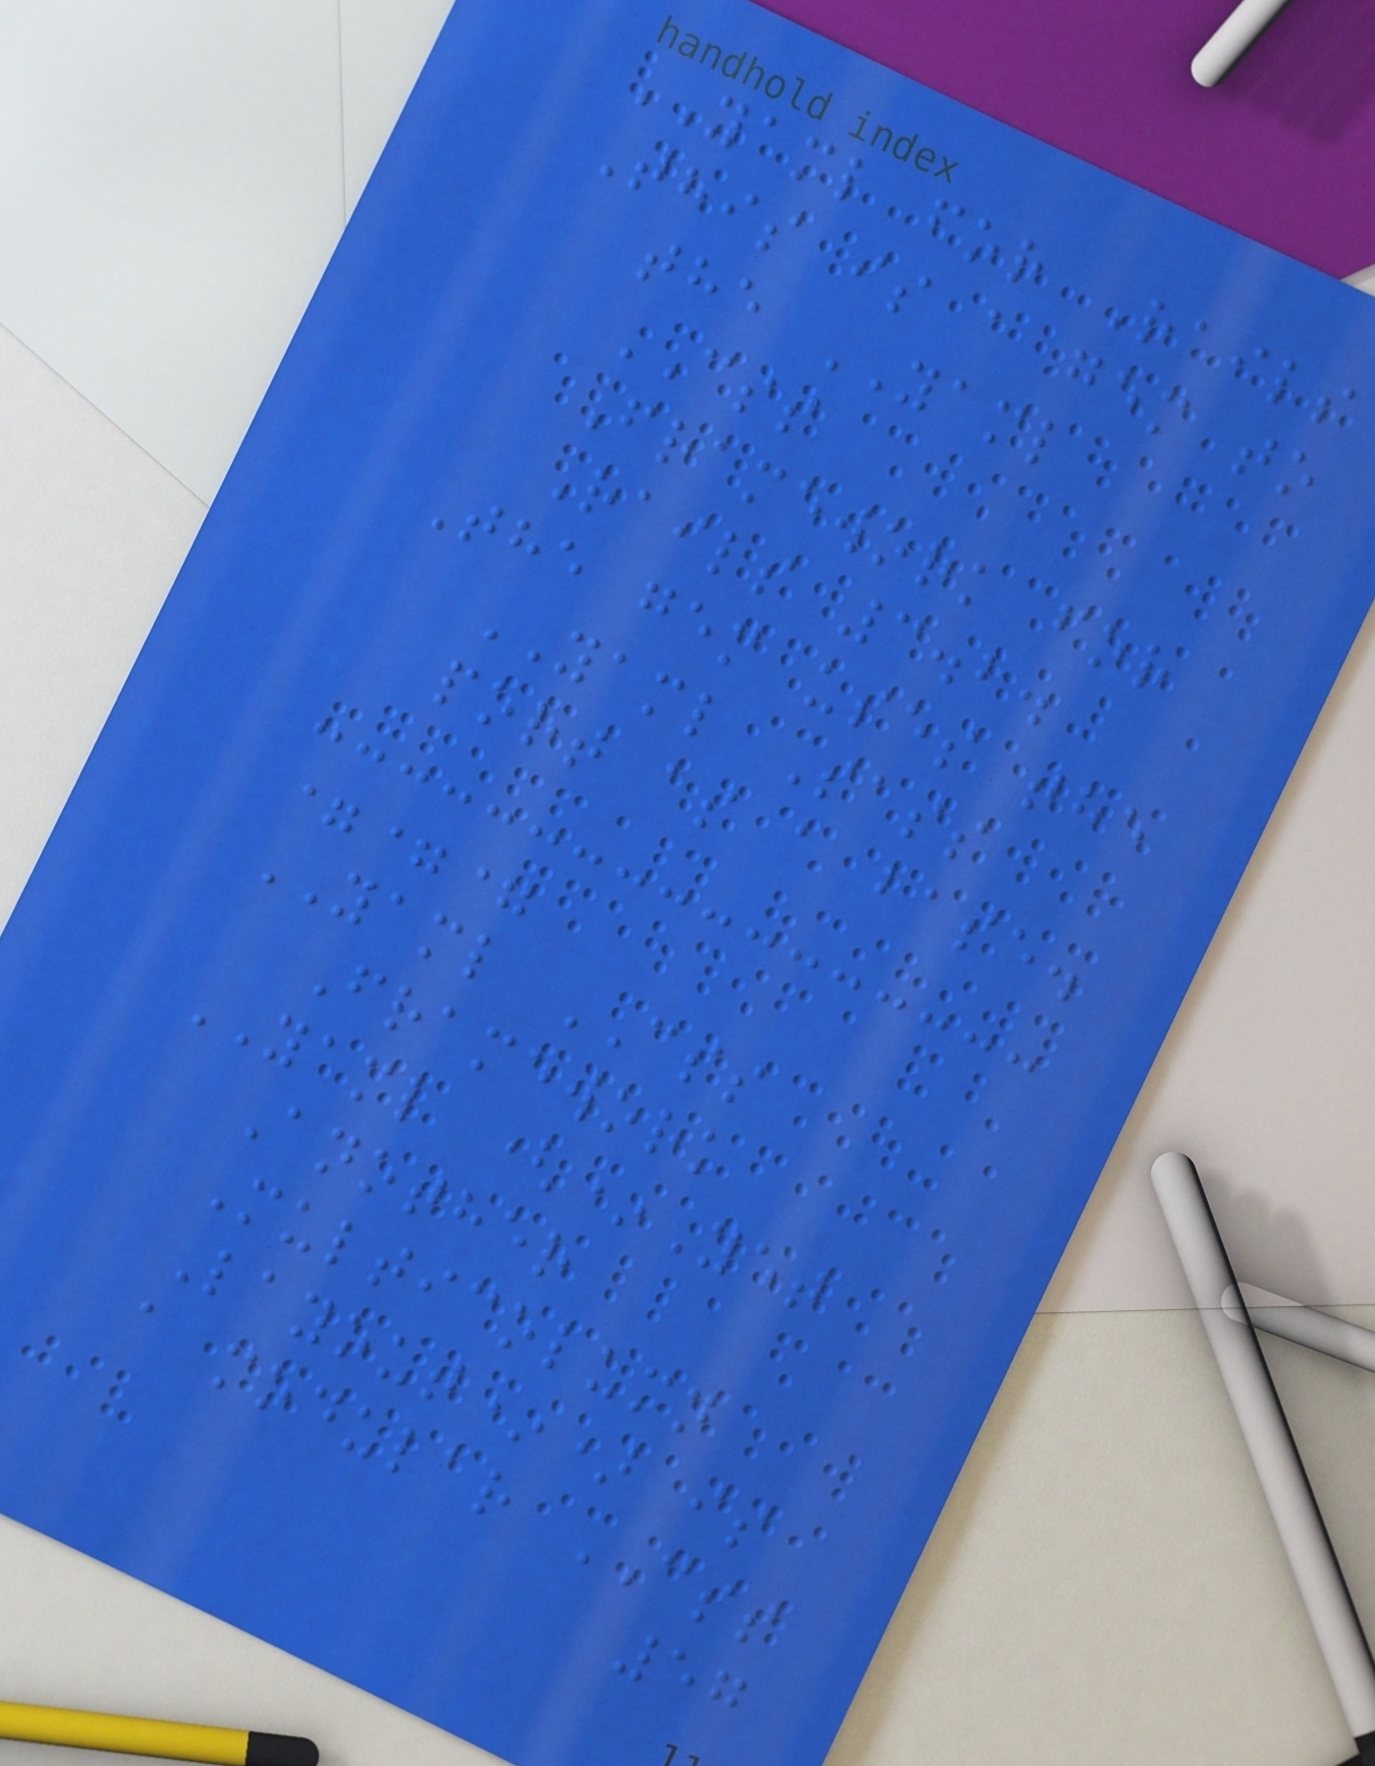YAML for Rails
This is a gem to
the YAML
CSS
Framework for
Rails 3.2.
The gem uses the
YAML Sass
port as a base.
===
YAML CSS
Framework
YAML (*Yet
Another
Multicolumn
Layout*) is
a modular CSS
57
